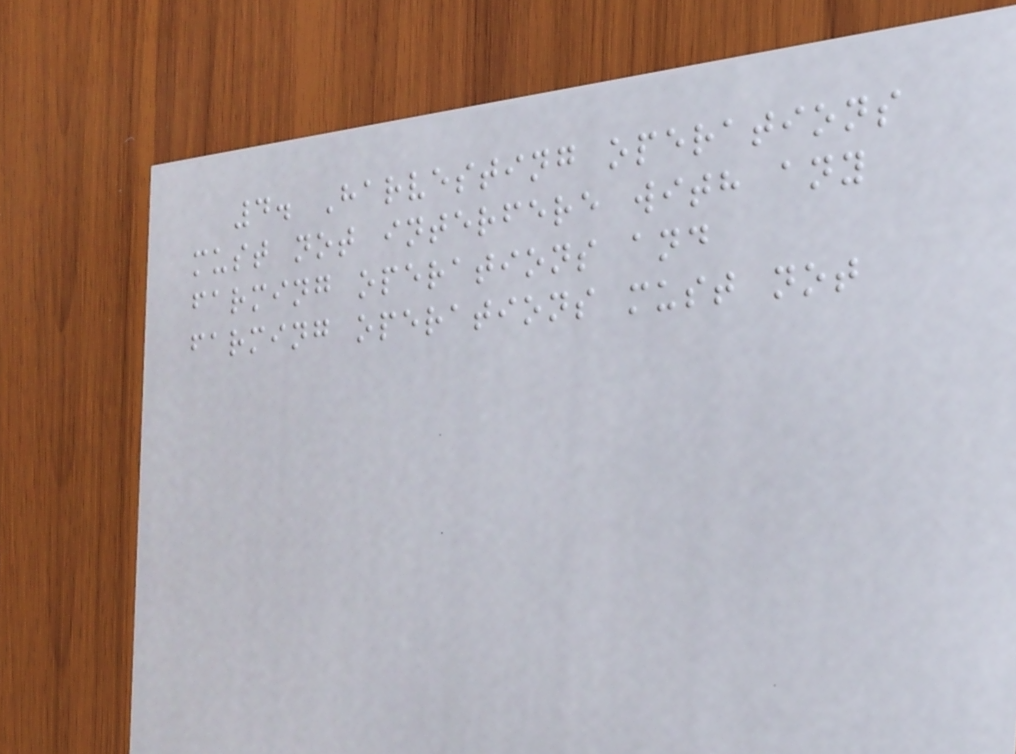4. Harvesting operations
must not interfere with any
farming operations and
farming operations must not
